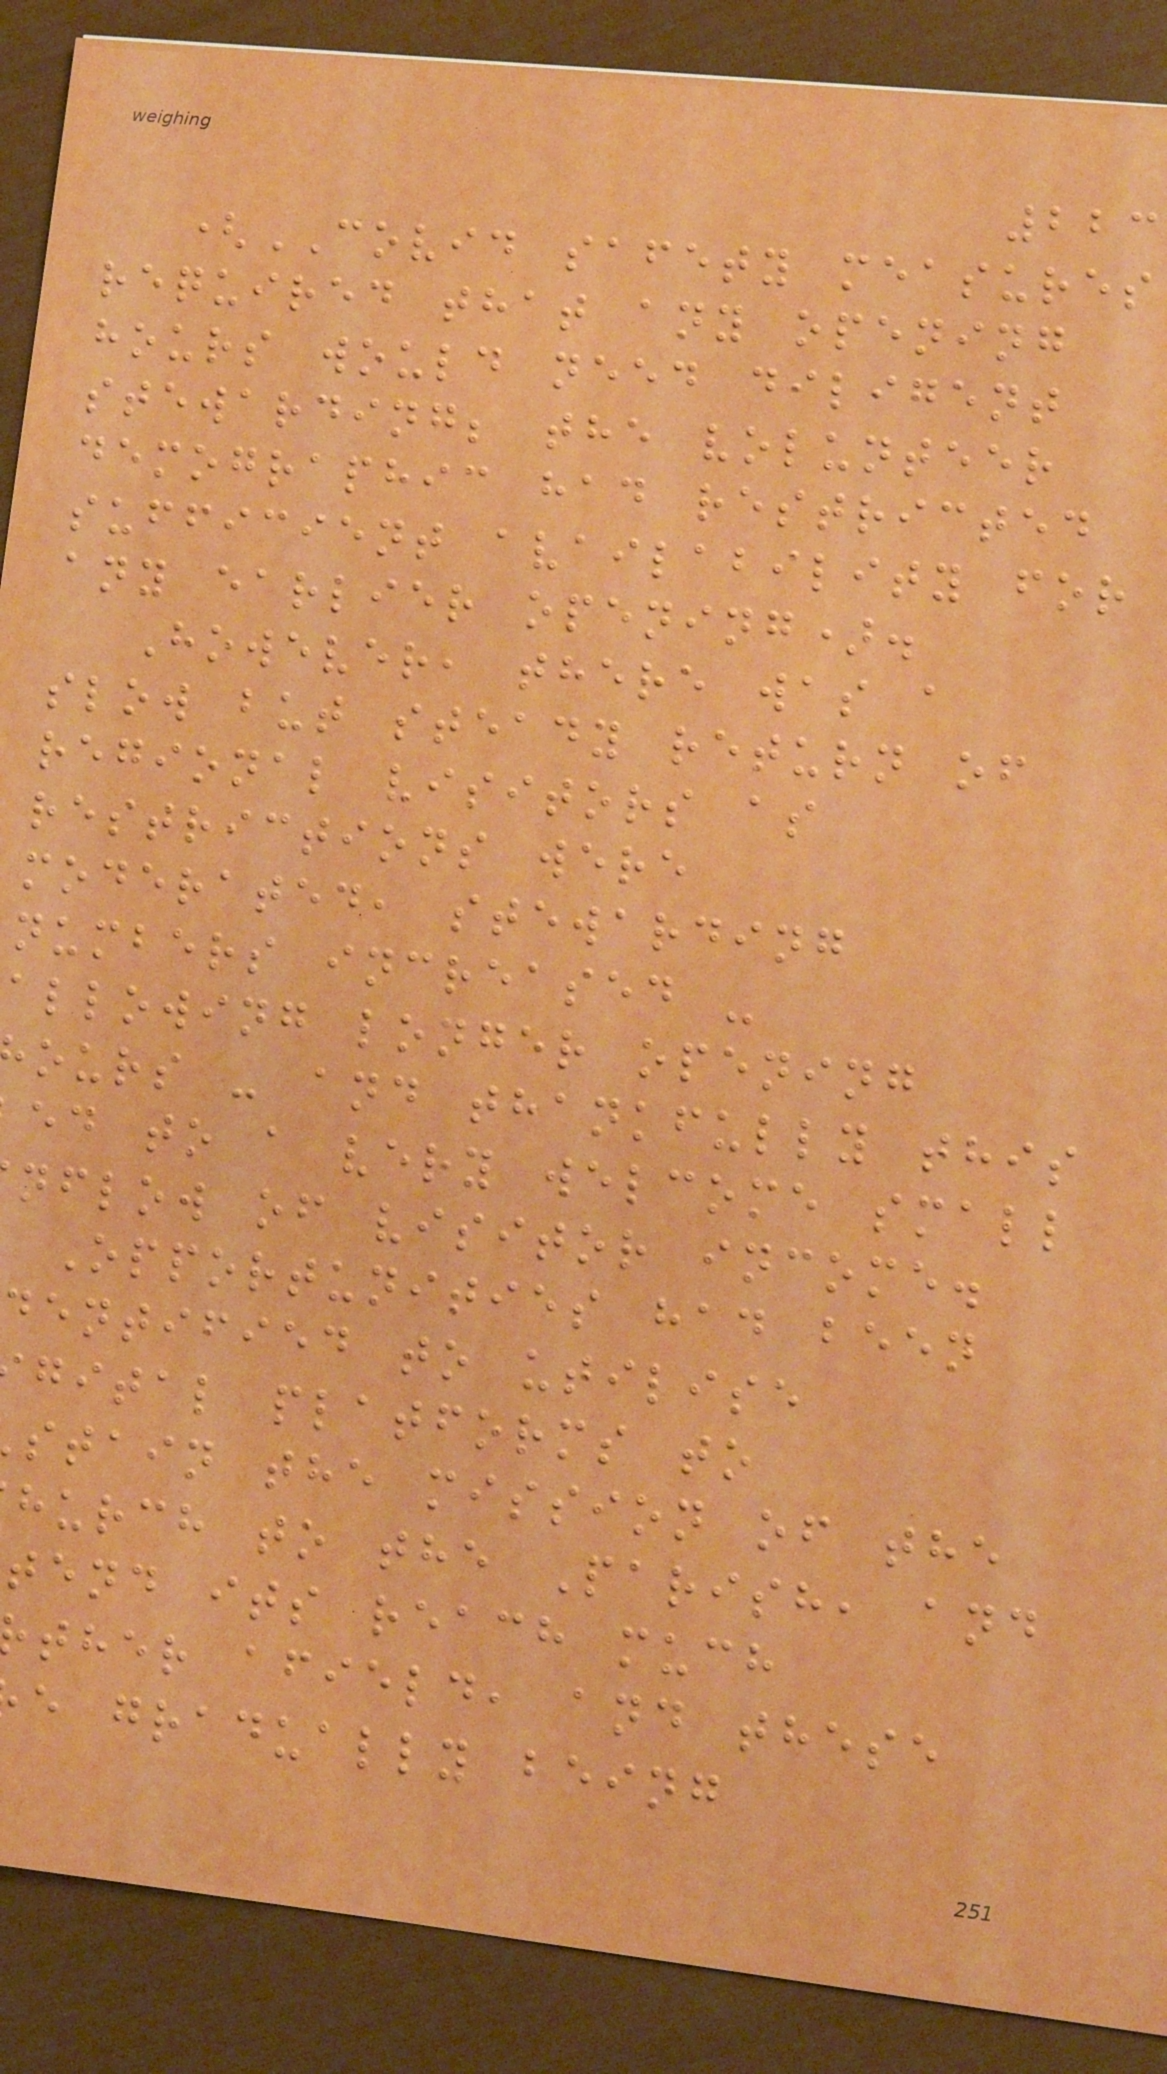223
(COVID safety measures
required that any opening
hours would need diligent
stewarding; the volunteer
demographic had restricted
sufficient availability for
any earlier opening).
However, there was a
slow but steady return of
regional visitors as
restrictions were
moderated, stewarding
numbers increased -
allowing longer opening
ours - and thankfully this
ed to a very welcome small
nflow of visitor income.
Opportunities had been
dentified to utilise
gital platforms to
stain the mission of the
hurch to the Parish, and
tend its reach much
ther afield, and these
e gradually being
